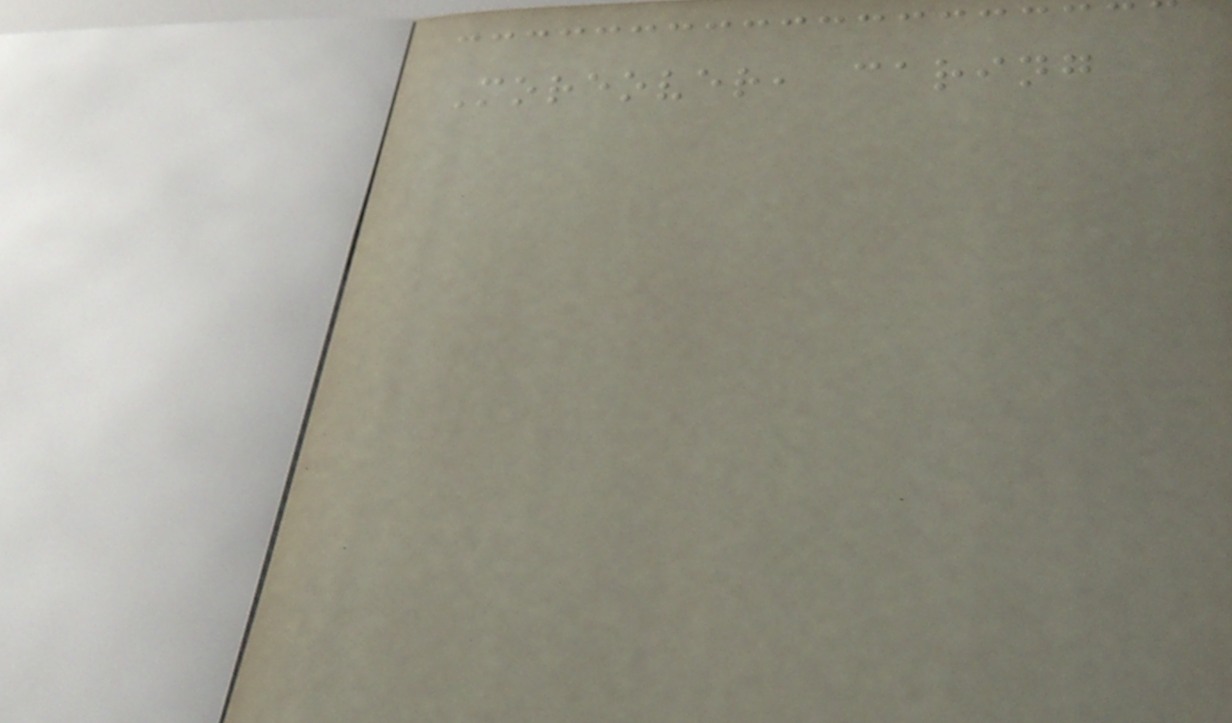Moreover, caring
